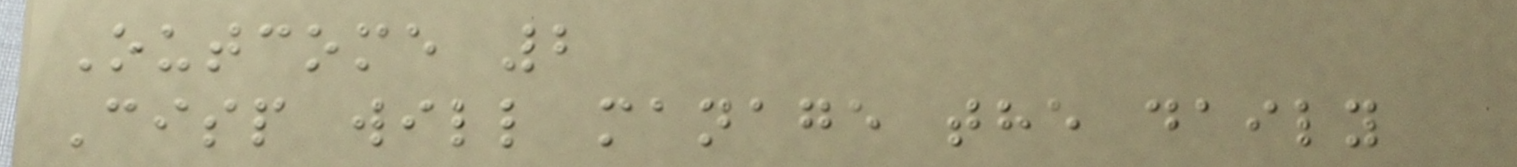Outcome 2
Cisp will manage the daily
